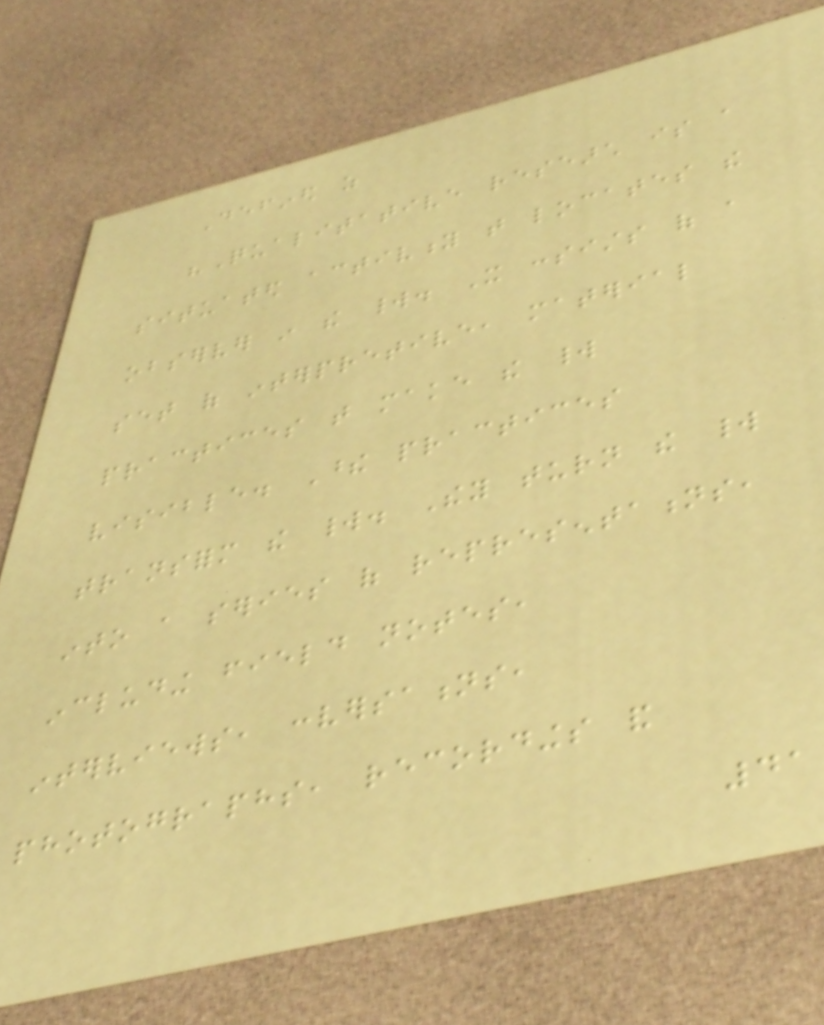Defined as
"Qualitative research is a
situated activity that locates the
observer in the world. It consists of a
set of interpretive, material
practices that make the world
visible. These practices
transform the world. They turn the world
into a series of representations,
including field notes,
interviews, conversations,
photographs, recordings and
41
